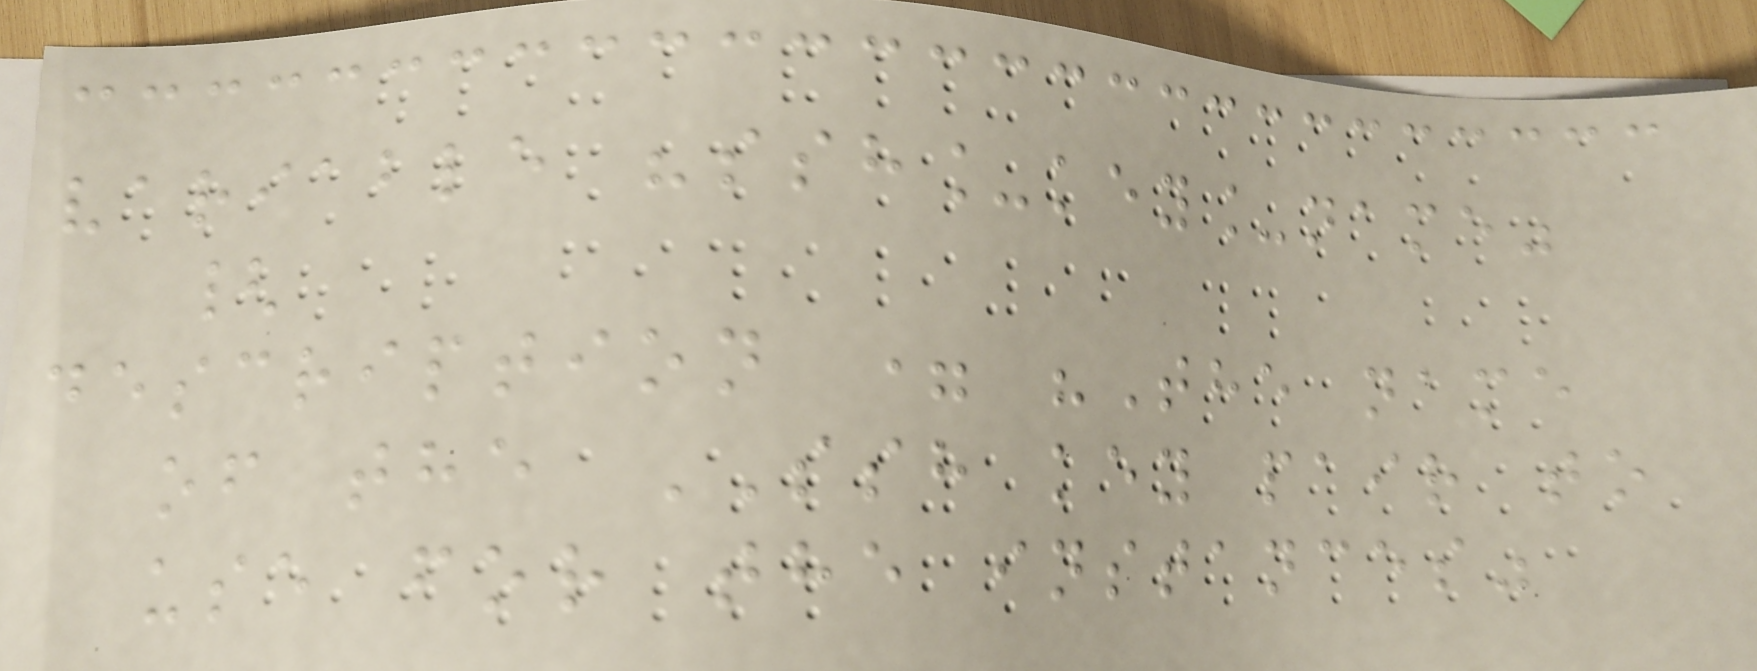variable "ssh_key_name"
{
description = "The name
of the SSH key pair to
use for the instances"
